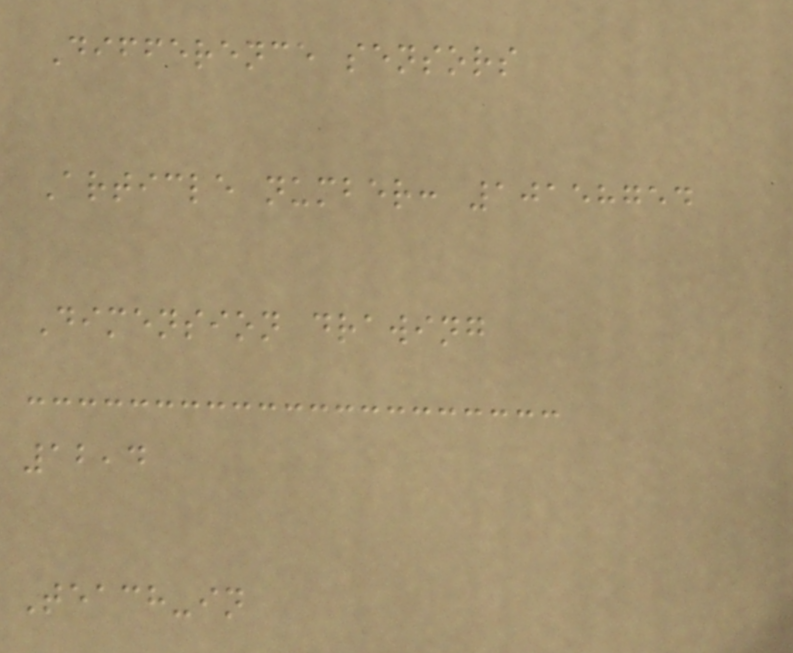Difference sensors
Article number: 10158754
Dimension drawing
12,4
Teach-in
